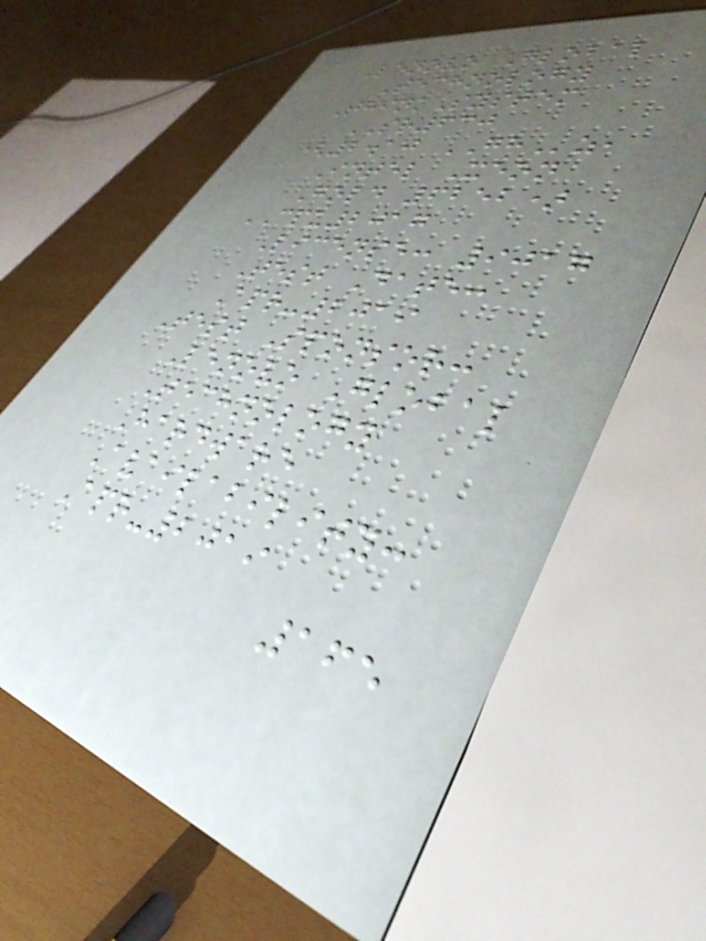Lenovo Global
Technology
ThinkSystem
SR630
(2.10 GHz,
Intel Xeon
Gold 6252)
CPU2017
License: 9017
Test Date:
Apr-2019
Test Sponsor:
Lenovo Global
Technology
Hardware
Availability:
Apr-2019
165
